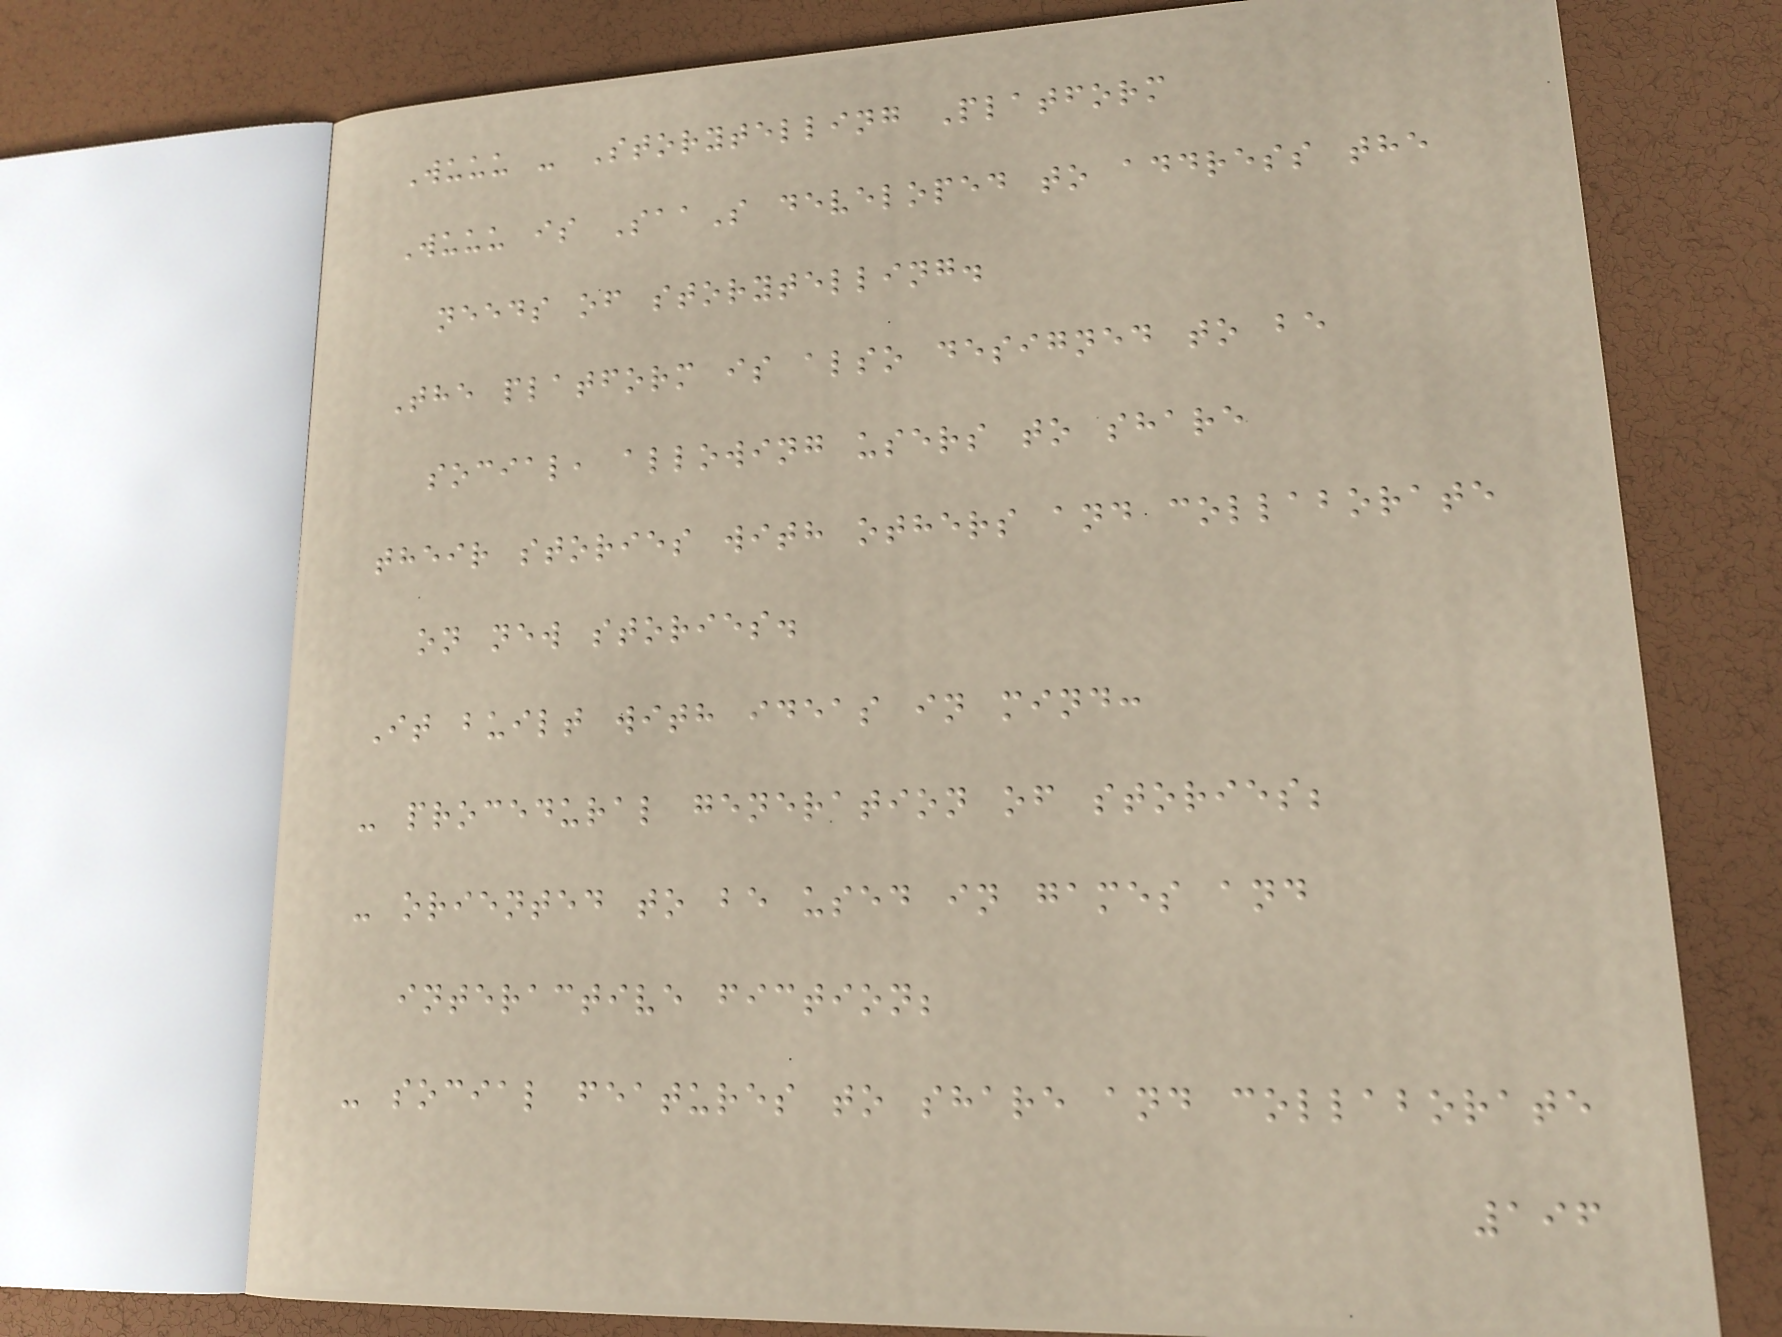Wuuu - Storytelling Platform
Wuuu is SaaS developed to address the
needs of storytelling.
The platform is also designed to be
social, allowing users to share
their stories with others and collaborate
on new stories.
It built with ideas in mind:
- procedural generation of stories;
- oriented to be used in games and
interactive fiction;
- social features to share and collaborate
196
